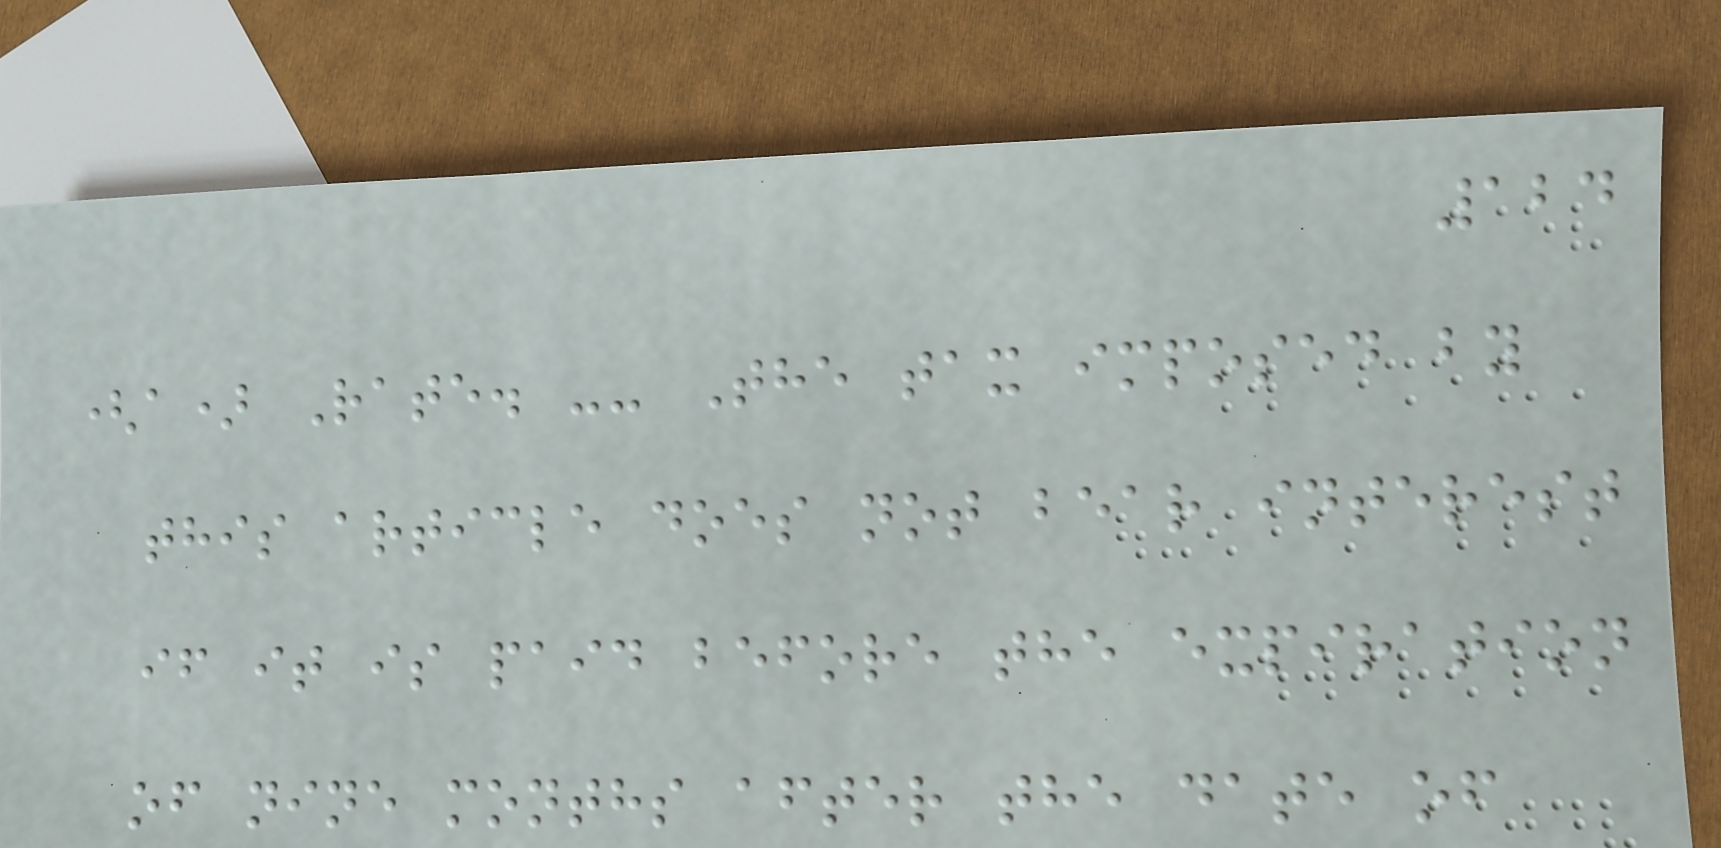124
(a) Rate. -- The tax imposed by
this article does not bear interest
if it is paid before the expiration
of nine months after the date of
